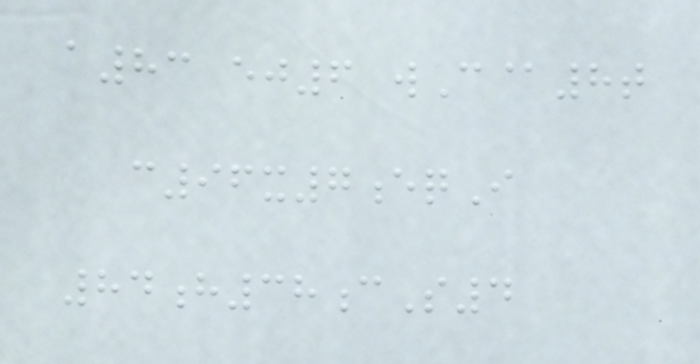a83 ej6 wC@8t
c96x7eqI
84h38cS4
